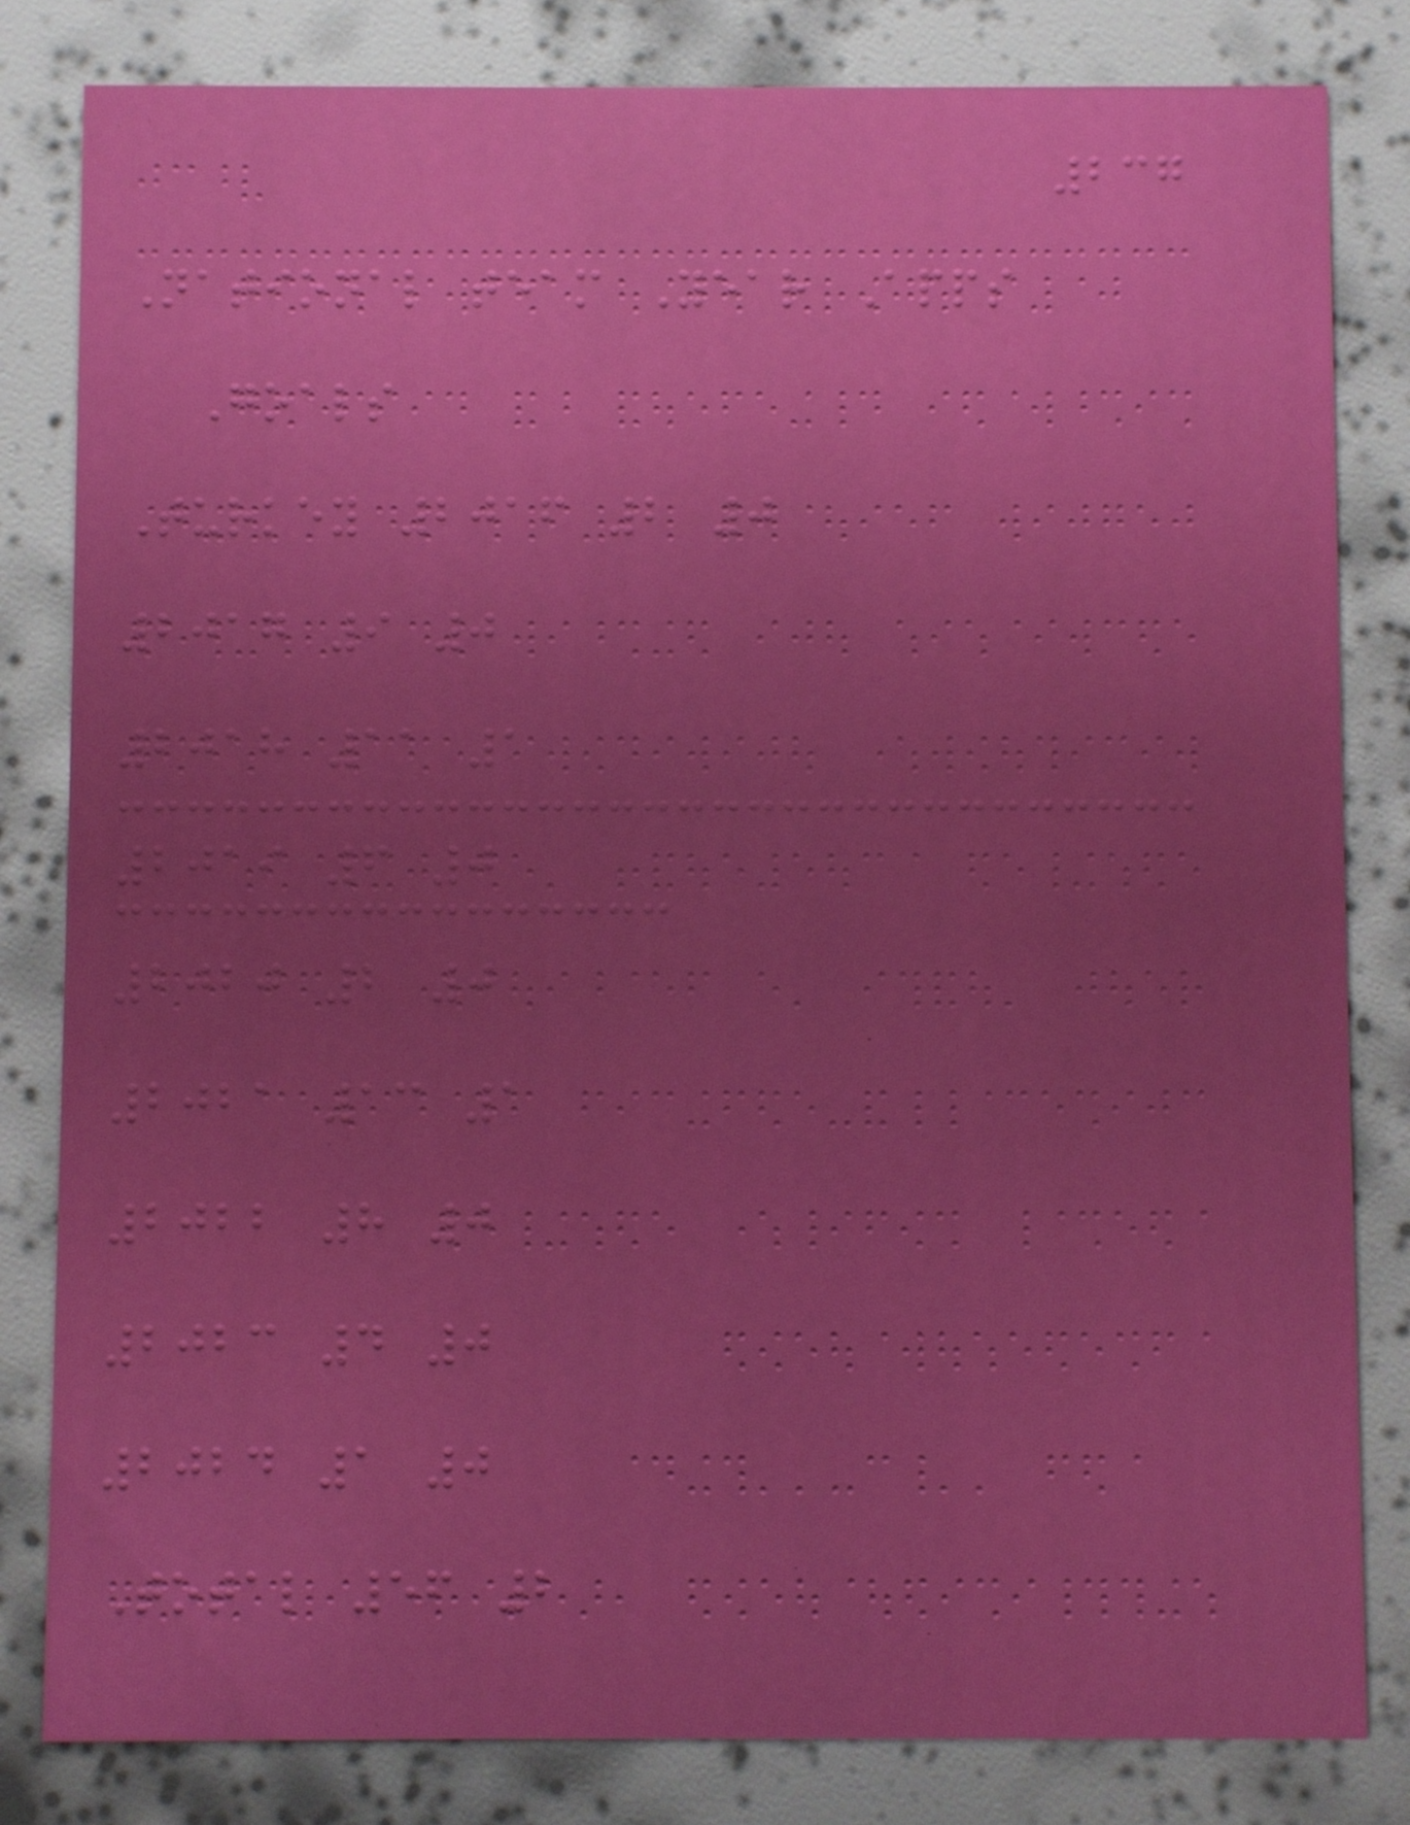237
National team Year Apps
Goals
Turkey 2016 2 0
2017 9 0
2018 11 1
2019 6 0
2020 2 0
2021 13 1
2022 8 0
2023 4 0
2024 1 0
Total 56 2
